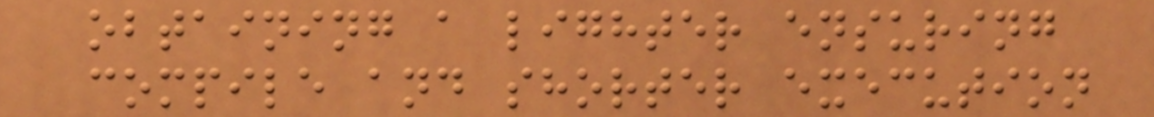obtaining a lighter ensuring
compile and shorter execution
